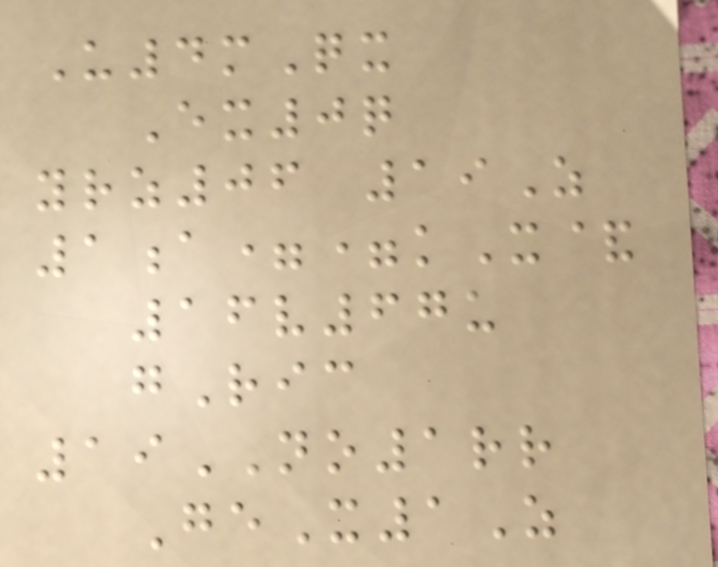U4mQx
Ex0q
yrz06 19Z
1a==kX&
16v67u
gRic
19NO1rr
GeX1Z
